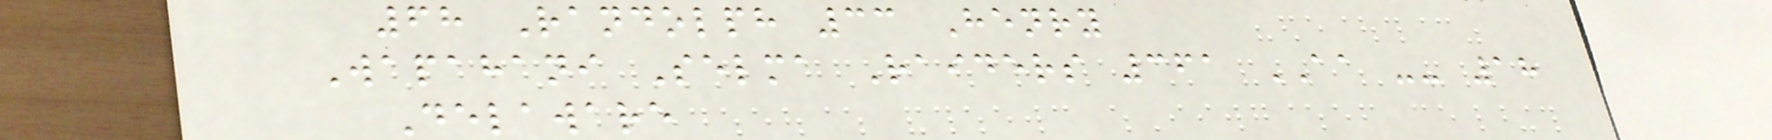68 Randolph 33 Henry
Wapahani Selma Raiders 361 AA -- 18
Delaware
